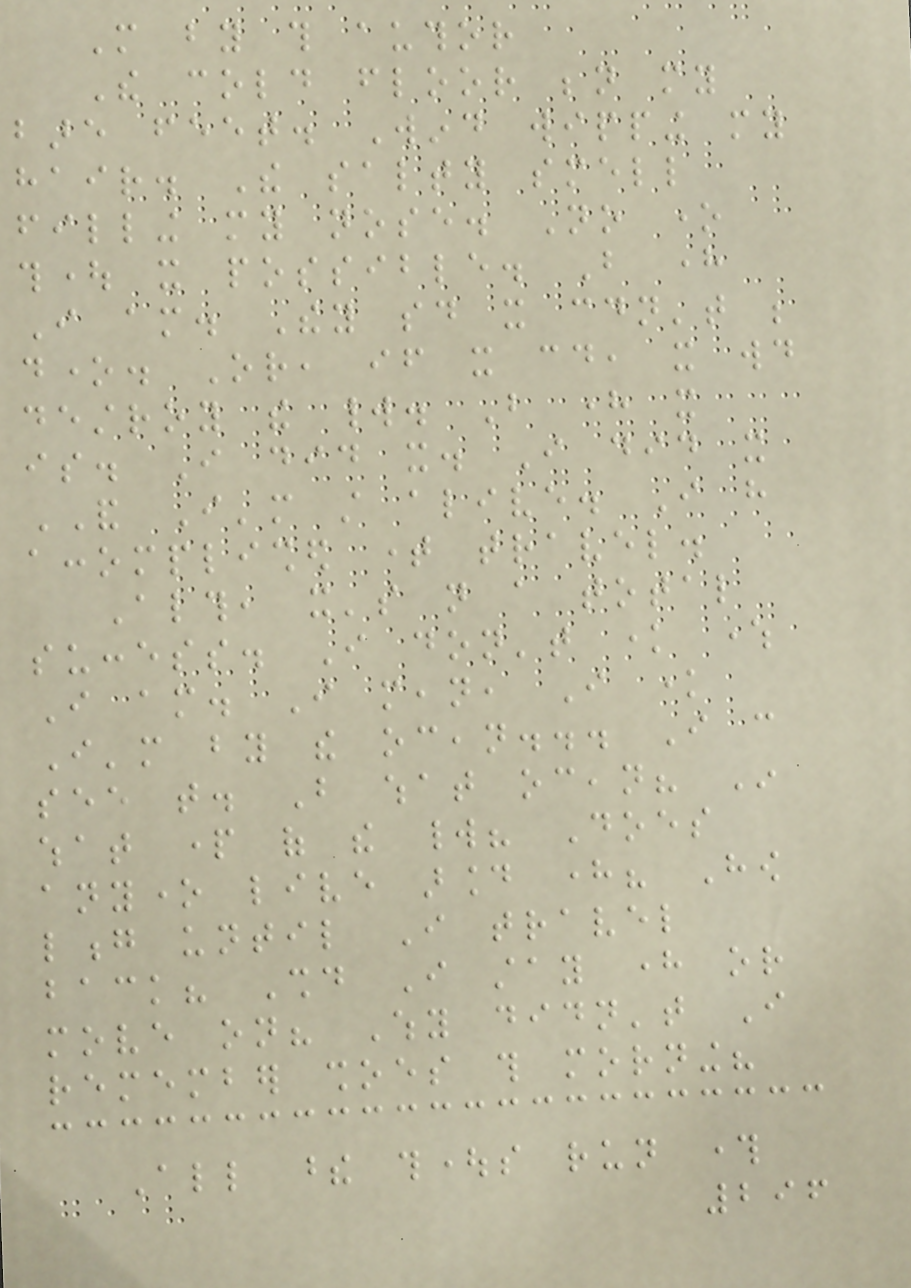More by this author
The cold floor beneath my
bare feet. Wind wipping my
hair. The salty smell
filling my nose. No one
thought it possible. But here
I am. They said it couldn't be
done. Or, if it could, it would
destroy the world. But here it
is. I did it. I did it
AND I'm still alive. I have
accomplished time travel.
Although, it's not a total
success. I don't know where
I am. I mean, I know
I'm by the ocean... I can
see that. But what ocean? In
what part of the world? Does
anyone live around here? How
long until I travel
back? Should I stay here or
move on? Why didn't I
remember shoes this morning?
All these thoughts run through
296
